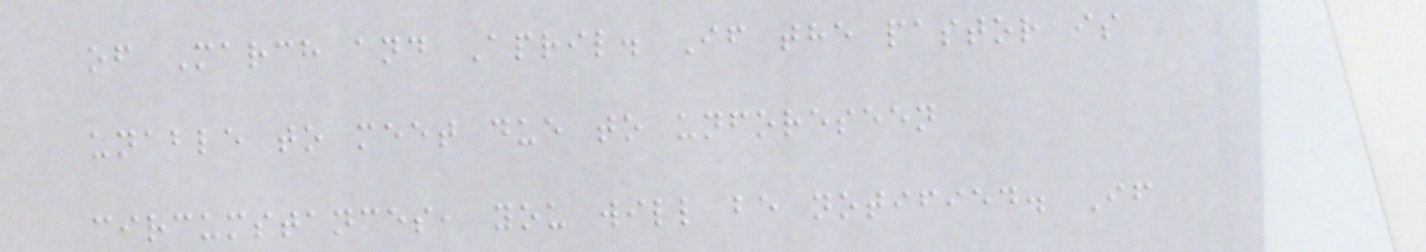of March and April. If the pastor is
unable to meet due to unforeseen
circumstances, you will be notified. If
